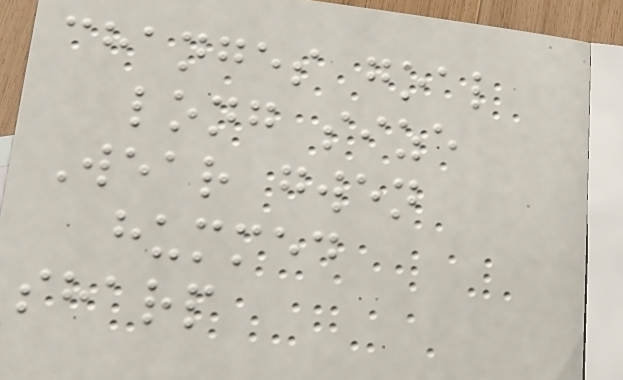changes goal
long size
Wear gwen
hummed
sharp
